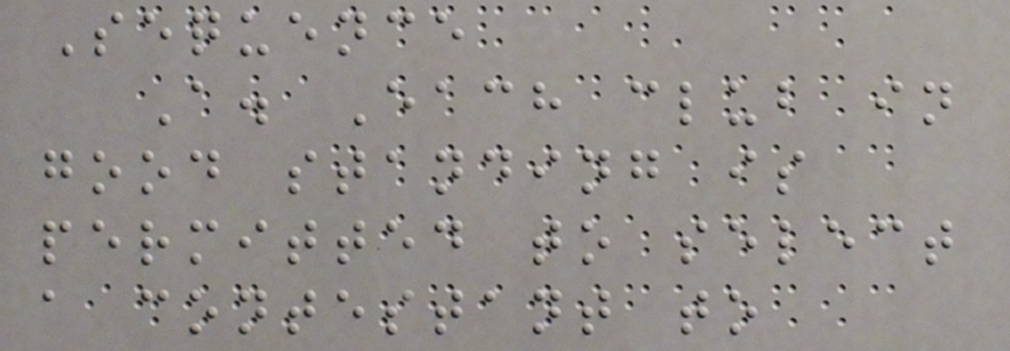Sequence
A. Each club in
good standing is
permitted to select
a contestant to
